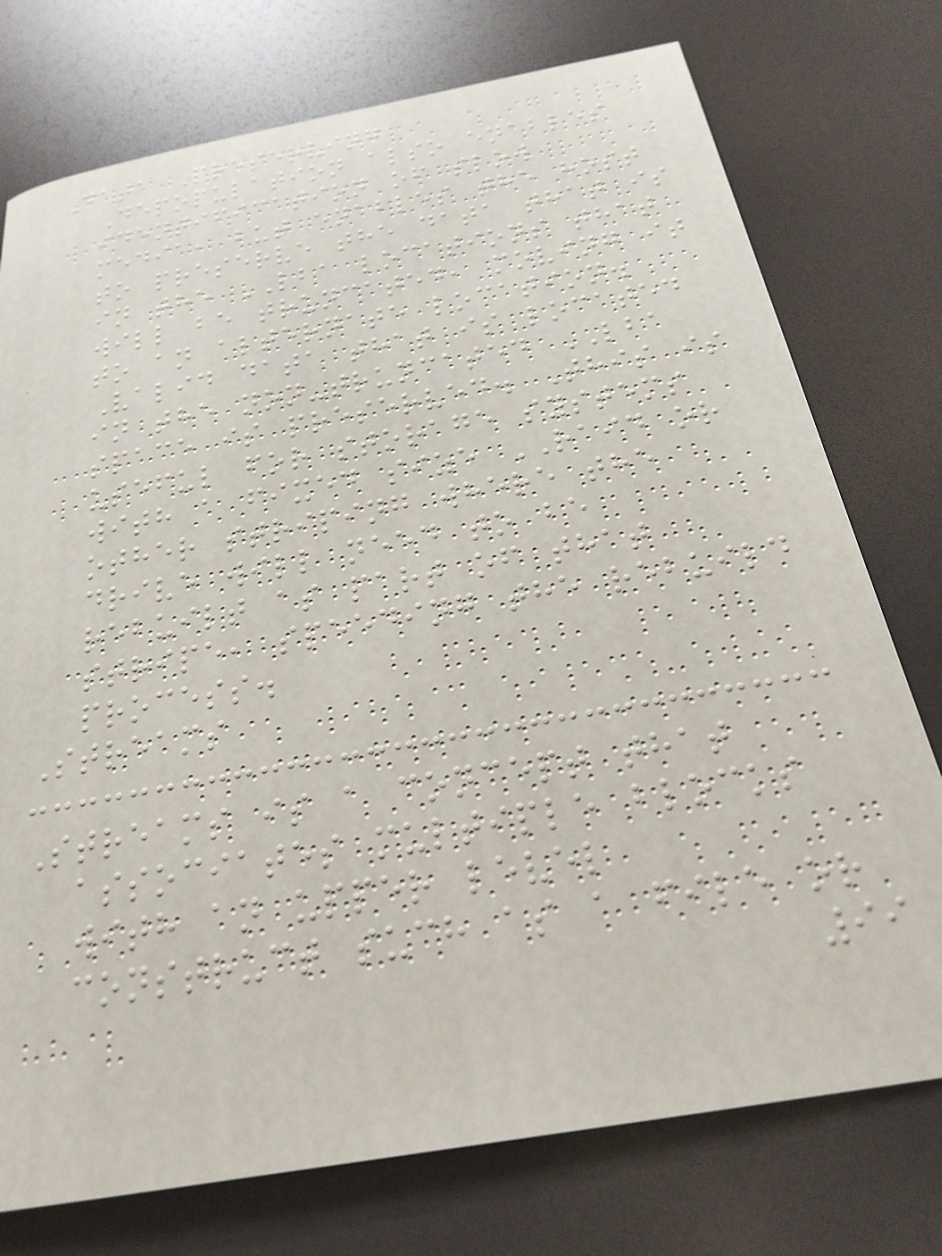Data Preserving
Depopulation also enables
identification of slow
media, but enables the host
to preserve the data that is
in the LBA locations that
will be truncated, moving it
to an alternate location.
Valid data that is located
in the non-truncated LBA
space is preserved. This is
useful for storage systems
with a fixed size RAID or
other striping where the
drive will need to be
rebuilt as part of that
stripe, speeding the rebuild
process.
Streams
Streams is a concept that
associates multiple blocks
with an upper level
construct such as a file or
99
